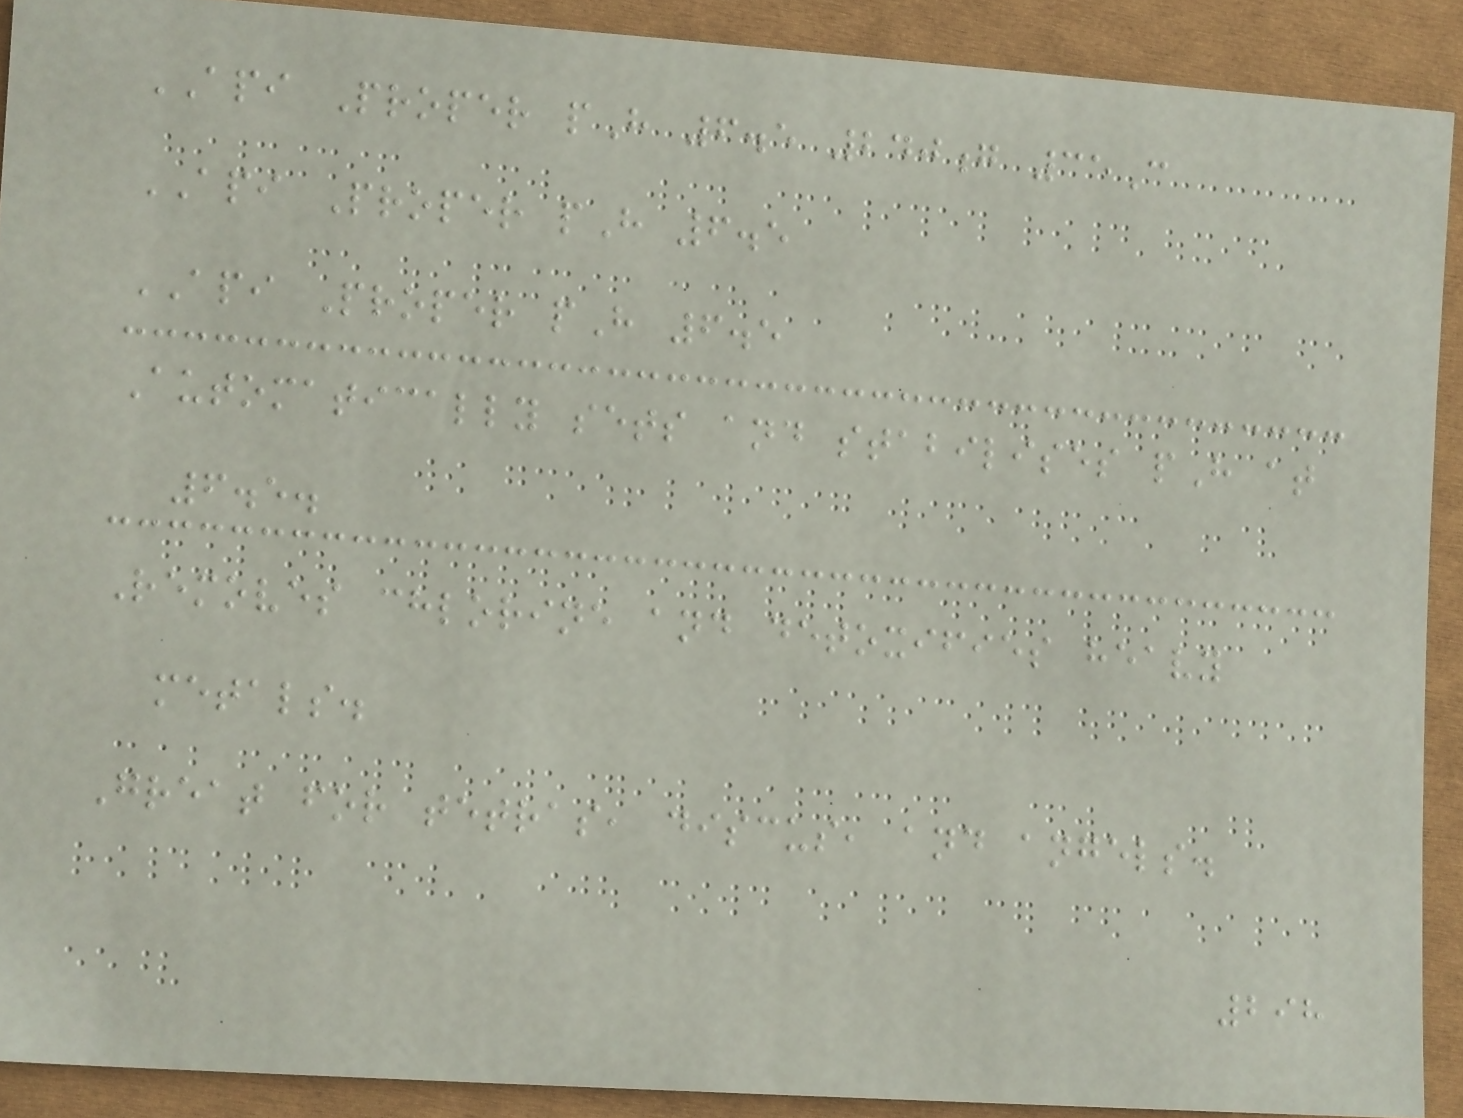API Proper pH 6.5 240g 35C
API Proper pH 6.5
API Proper pH 6.5
Automatically sets and stabilises pH at
6.5.
Removes chlorine and detoxifies heavy
metals.
Great for tetras, discus, and angels.
298
